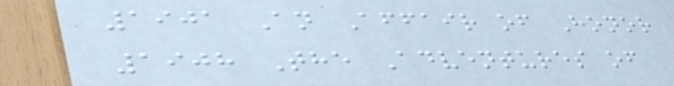1901 An Affair of Honor
1908 The Adventures of
